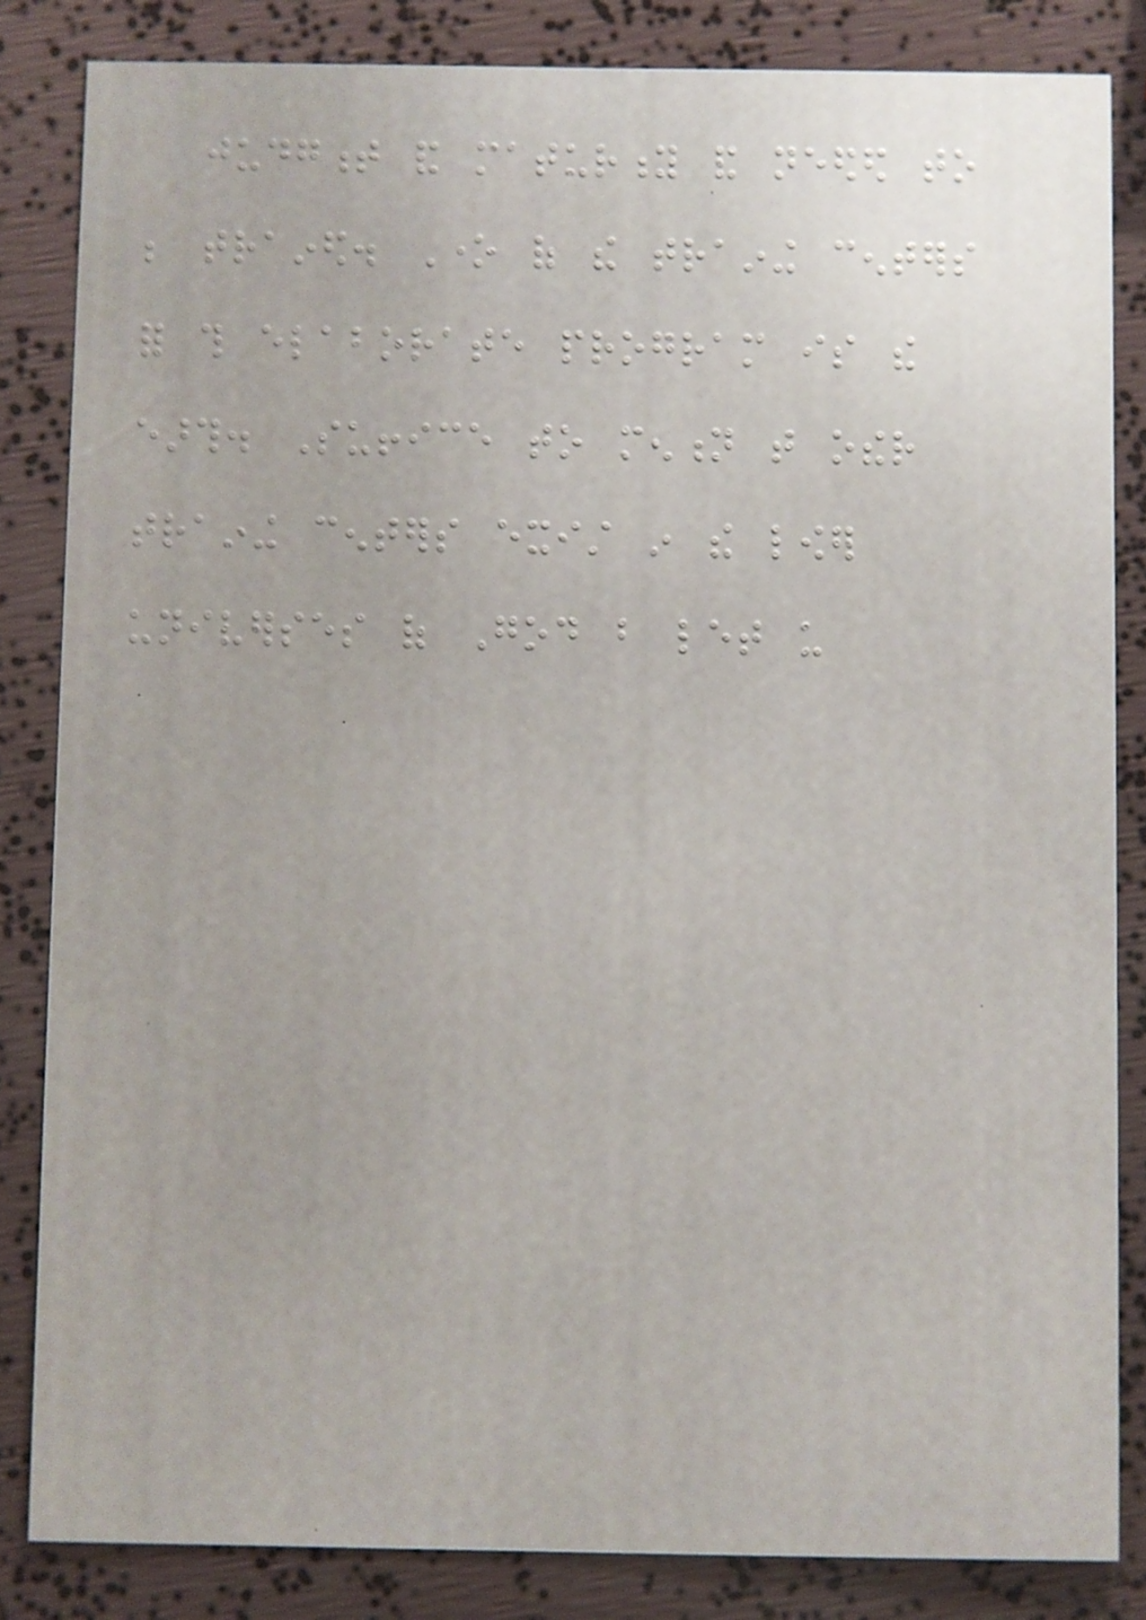judgment and maturity and needed to
be trained. One of the training centers
for this elaborate program is the
earth. Suffice to mention that other
training centers exist in the lower
universes of God but let us
